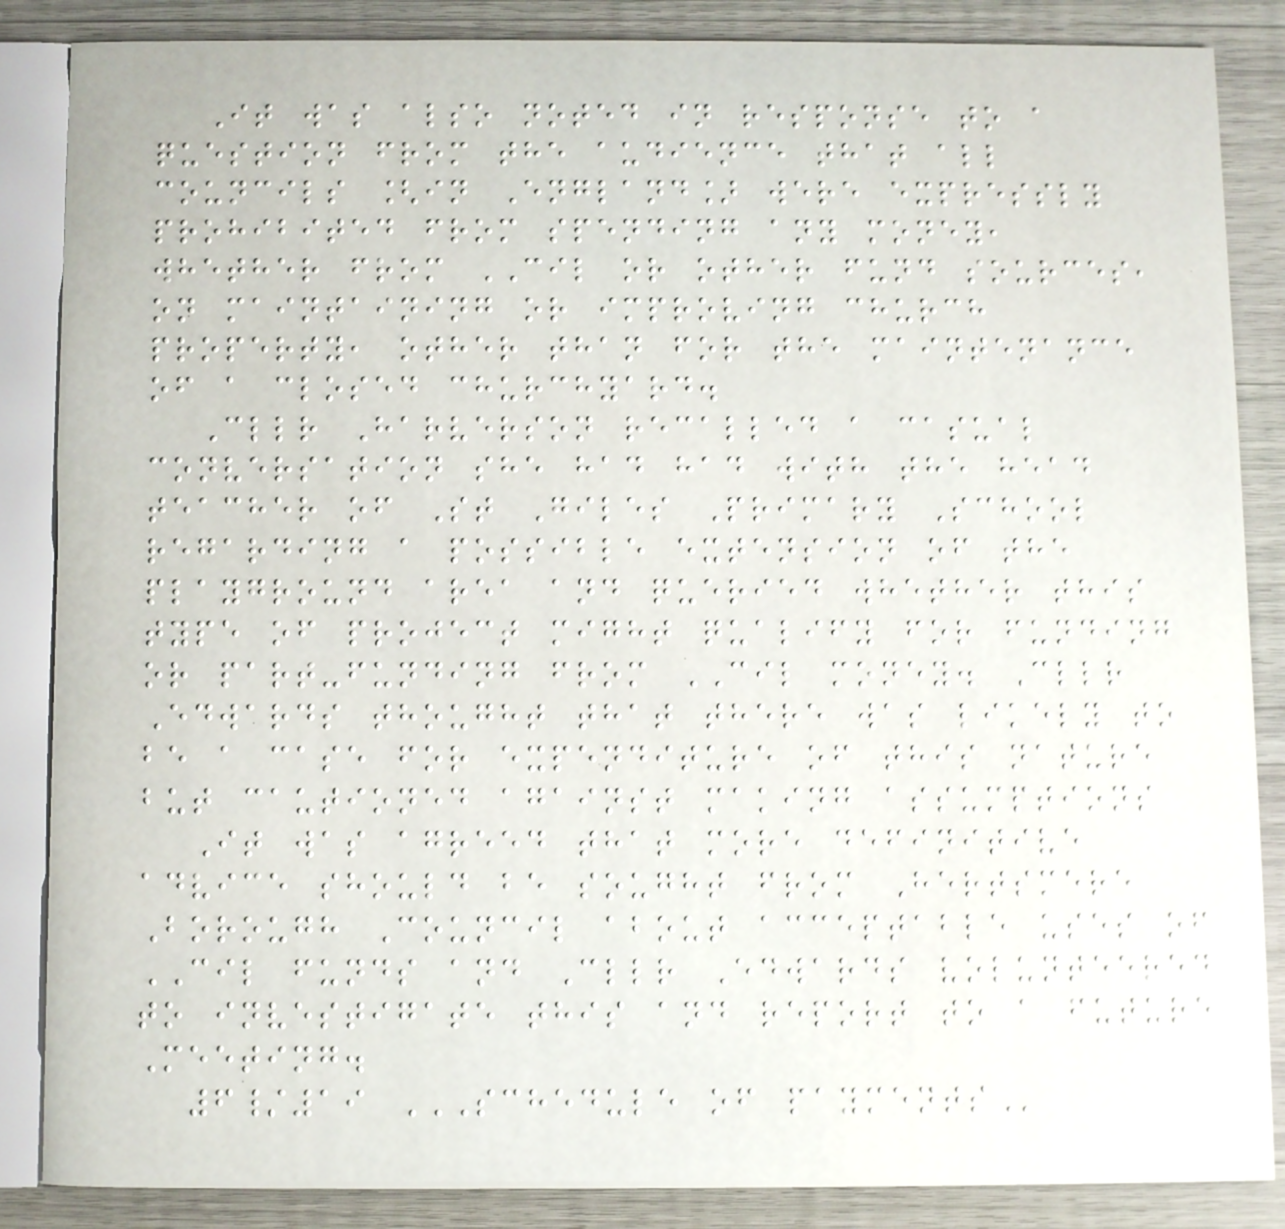It was also noted in response to a
question from the audience that all
councils [in England] were expressly
prohibited from spending any money,
whether from CIL or other fund sources,
on maintaining or improving church
property, other than for the maintenance
of a closed churchyard.
Cllr Harverson recalled a casual
conversation she had had with the head
teacher of St Giles Primary School
regarding a possible extension of the
playground area and queried whether this
type of project might qualify for funding
or part-funding from CIL money. Cllr
Edwards thought that there was likely to
be a case for expenditure of this nature
but cautioned against making assumptions
It was agreed that more definitive
advice should be sought from Hertsmere
Borough Council about acceptable uses of
CIL funds and Cllr Edwards volunteered
to investigate this and report to a future
Meeting.
6/19 SCHEDULE OF PAYMENTS
